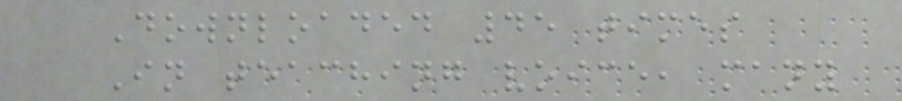Downloaded 45 times
In teaching voice, many
